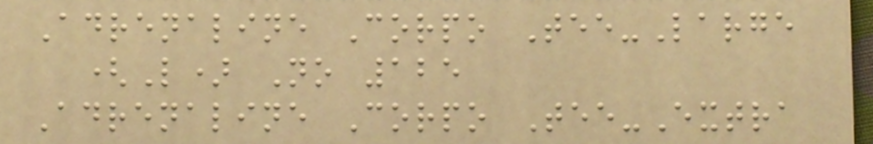Adrenaline Corpo Tee-Large
(L) No 125
Adrenaline Corpo Tee-Extra
